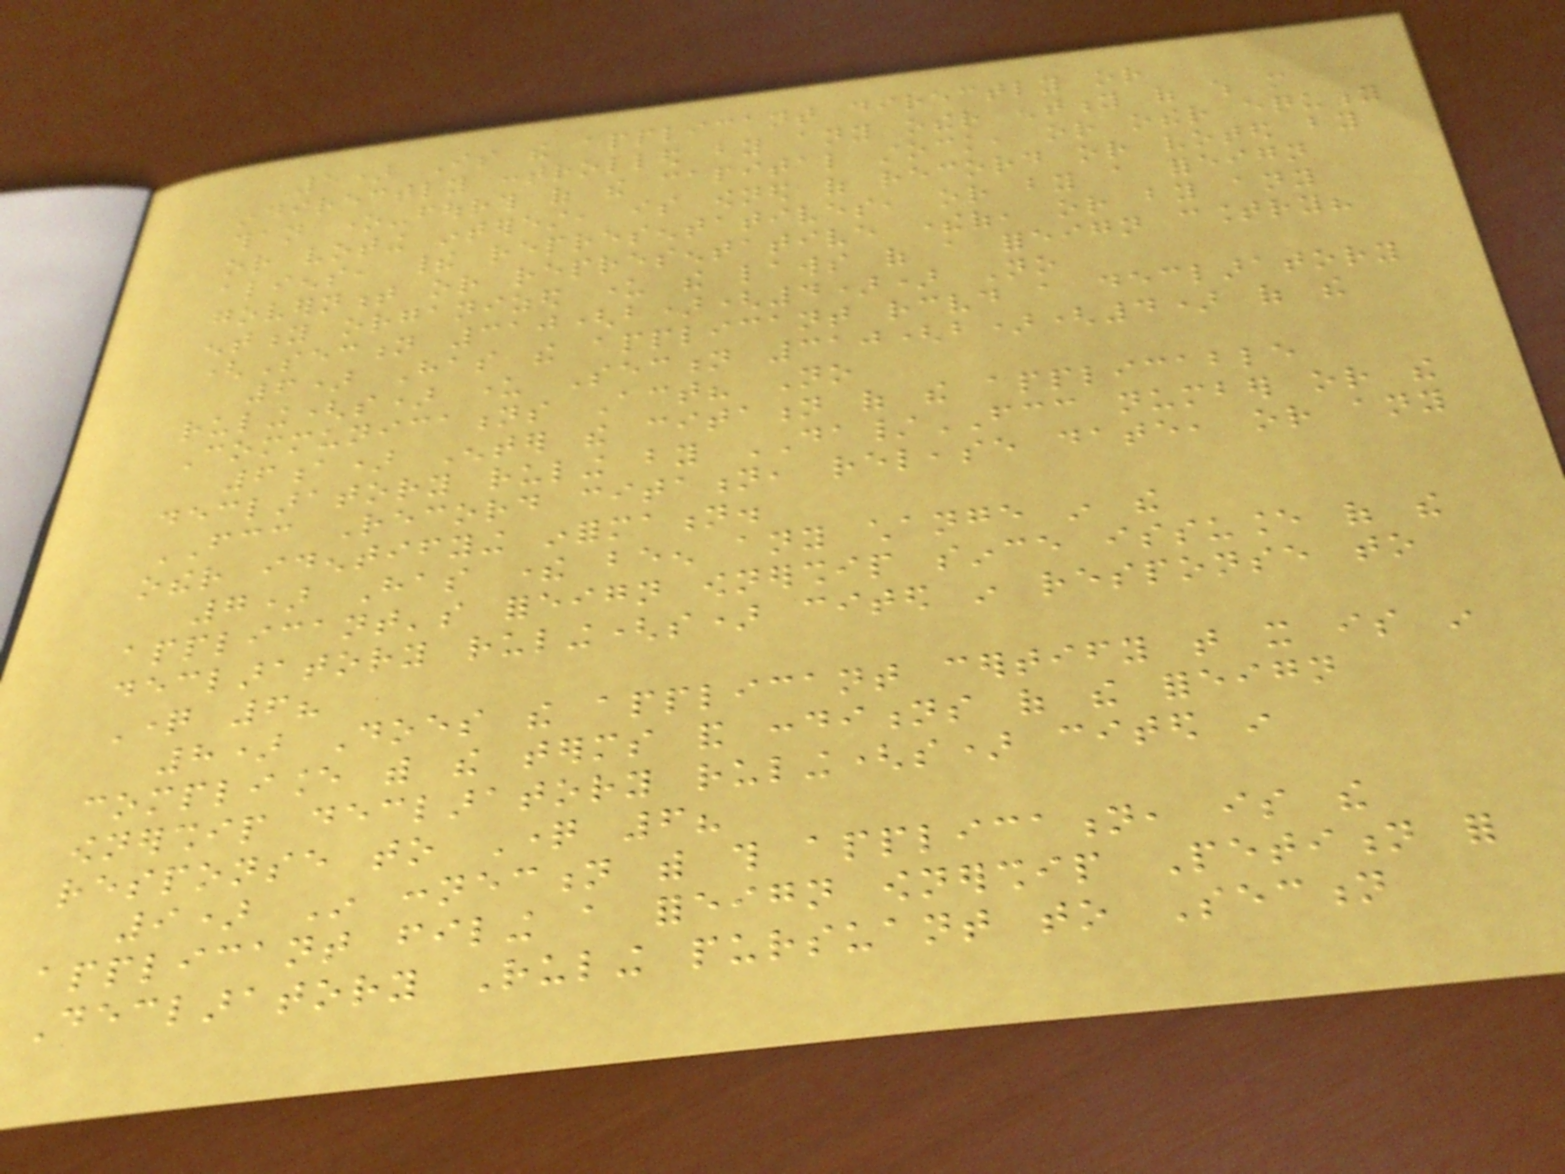5) Is the applicant directly or
indirectly controlled by any other entity of which more
than one-fourth of the capital stock, or other equity
or voting interest, is owned of record or voted by
aliens, their representatives, or by a foreign
government or representative thereof, or by any
entity organized under the laws of a foreign country?
(Section 310(b)(4)) No
6) Has the applicant received a declaratory
ruling(s) under Section 310(b)(4) of the
Communications Act? No
6a) Enter the citation of the applicable
declaratory ruling by DA/FCC number or the
FCC Record citation, release date, or any
other identifying information.
7) Has there been any change in the
applicant's foreign ownership since issuance of the
declaratory ruling(s) cited in response to
Question 6?
8) Does the applicant certify that it is in
compliance with the terms and conditions of the foreign
ownership declaratory ruling(s) cited in
response to Question 6?
9) In connection with this application, is the
applicant filing a foreign ownership Petition for
Declaratory Ruling pursuant to Section
